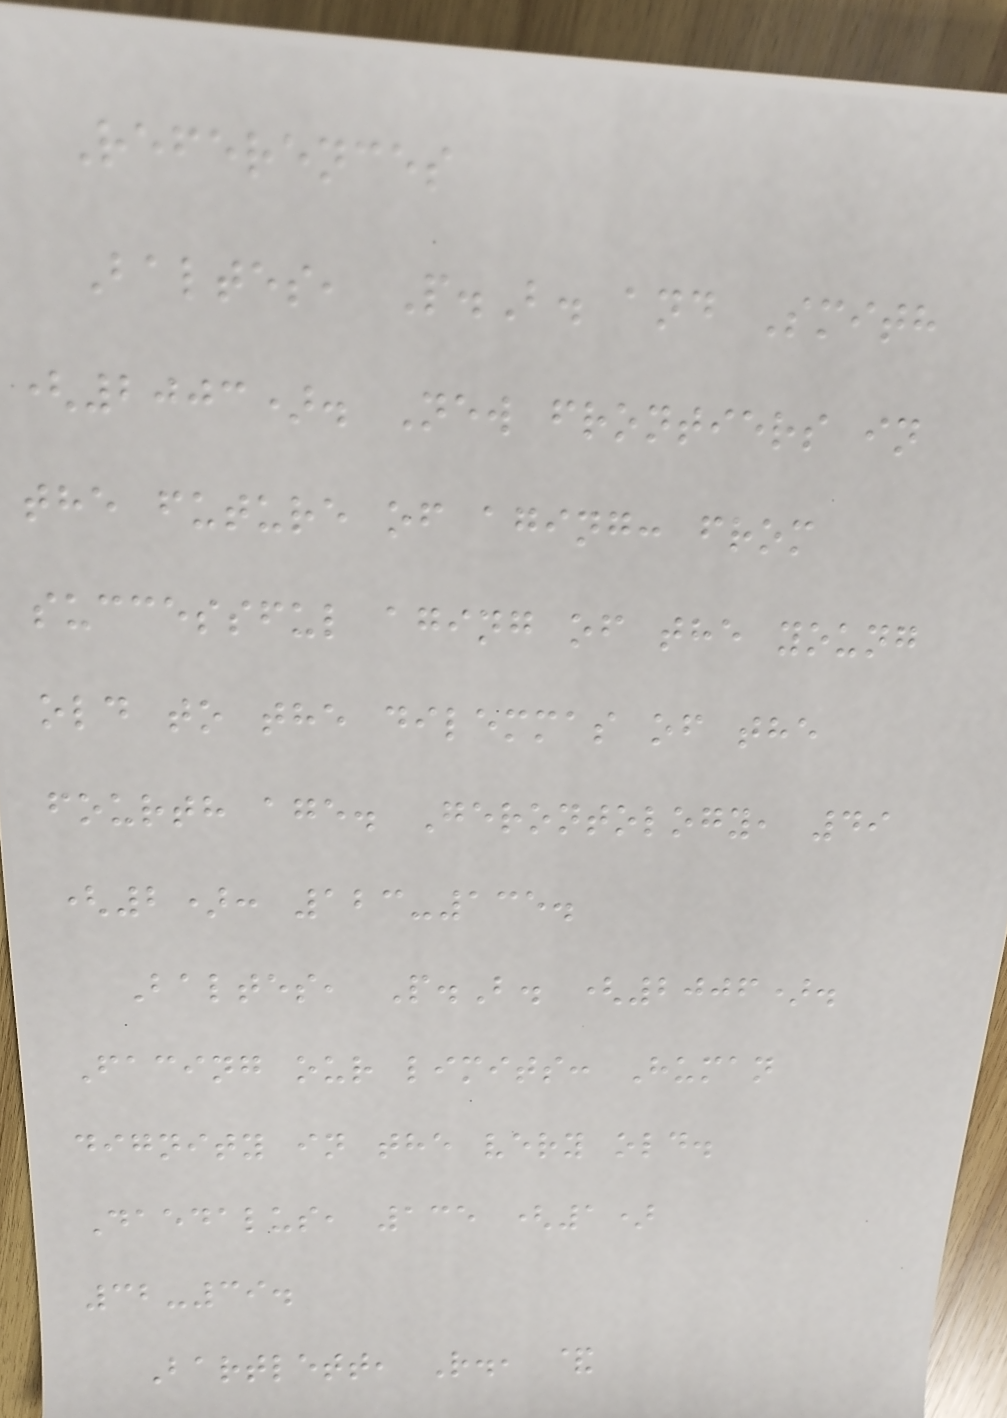References
Baltes, P.B. and Smith
(2003). New frontiers in
the future of aging: from
successful aging of the young
old to the dilemmas of the
fourth age. Gerontology, 49
(2): 123-135.
Baltes, P.B. (2006).
Facing our limits: Human
dignity in the very old.
Daedalus, 135 (1)
32-39.
Bartlett, R., &
